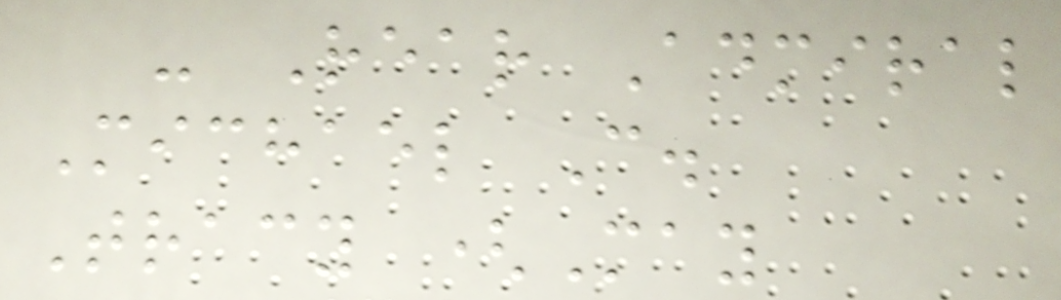- Rear Admiral
Michael C.
Tracy (May
